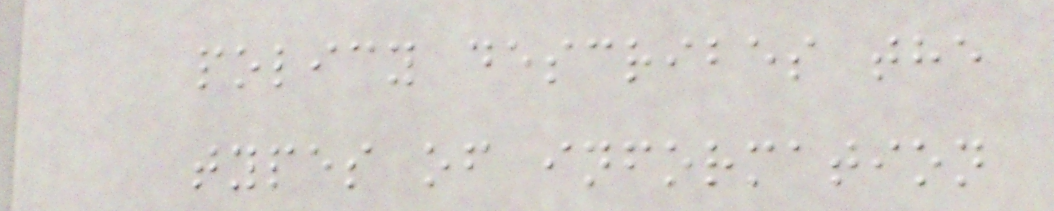policy describes the
types of information
